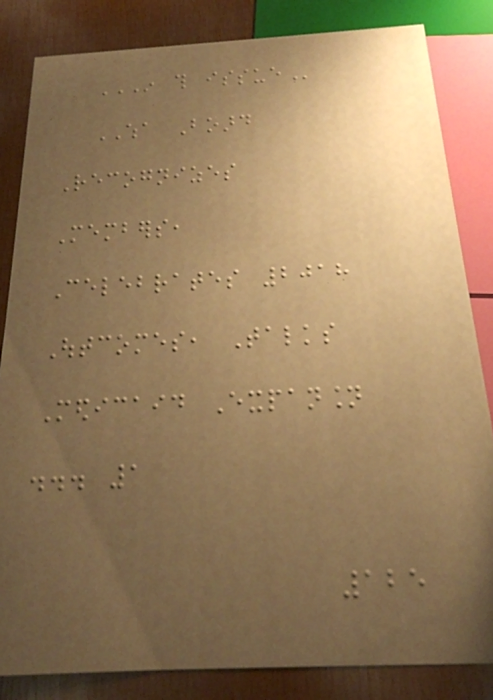IN THIS ISSUE
WHA Board
Recognizes
Members,
Celebrates 2018
Outcomes, Talks
Medicaid Expansion
... 1
125
